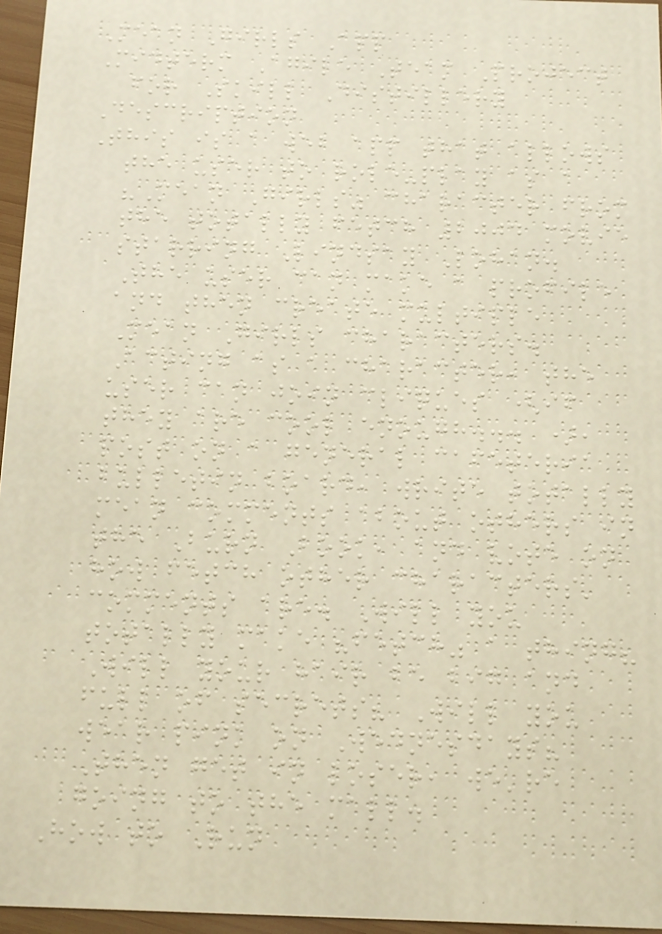Mean Girls App
Midterm Agile Team Project
for Skill Distillery
Description
This is a web app that allows
the user to role-play as a
"Mean Girls" character from
the totally fetch 2004 movie
starring Lindsay Lohan.
The user can make a profile
and then create multiple
Mean Girls characters.
Acting as a character, the
user can join cliques (if
they are cool enough... ),
post on a general cafeteria
bulletin board, write totally
mean comments about others in
the Burn Book, and vote on
how fetch other characters'
comments are. Will you
totally make "fetch" a thing?
Will your hair be big and
full of secrets? Will you
wear pink on Wednesdays?
Then get in loser, we're
going to the mall.
How to Run
